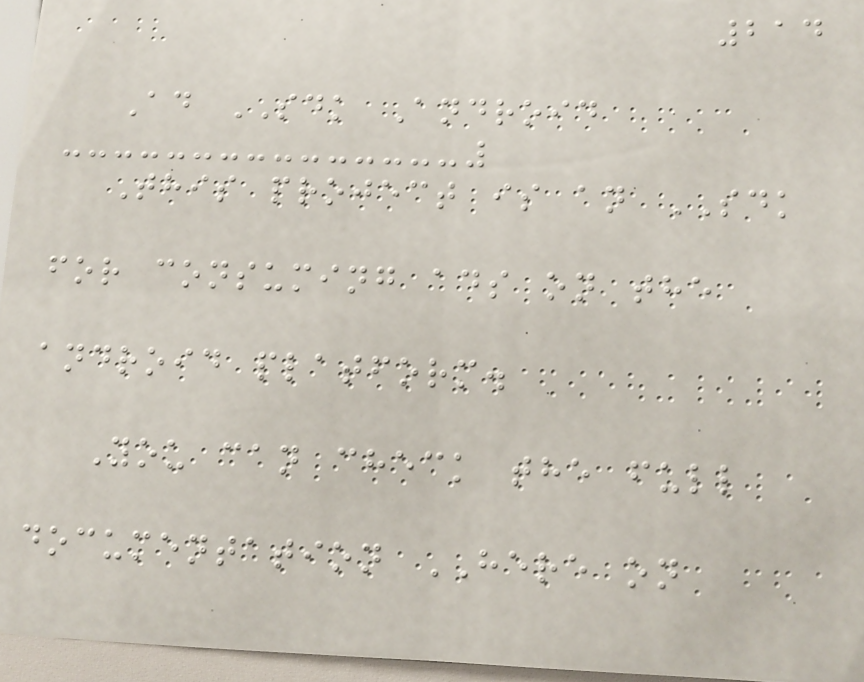214
Ad SDK Android
This project is an SDK
for consuming ads on the
android platform.
You can check the full
documentation HERE on
